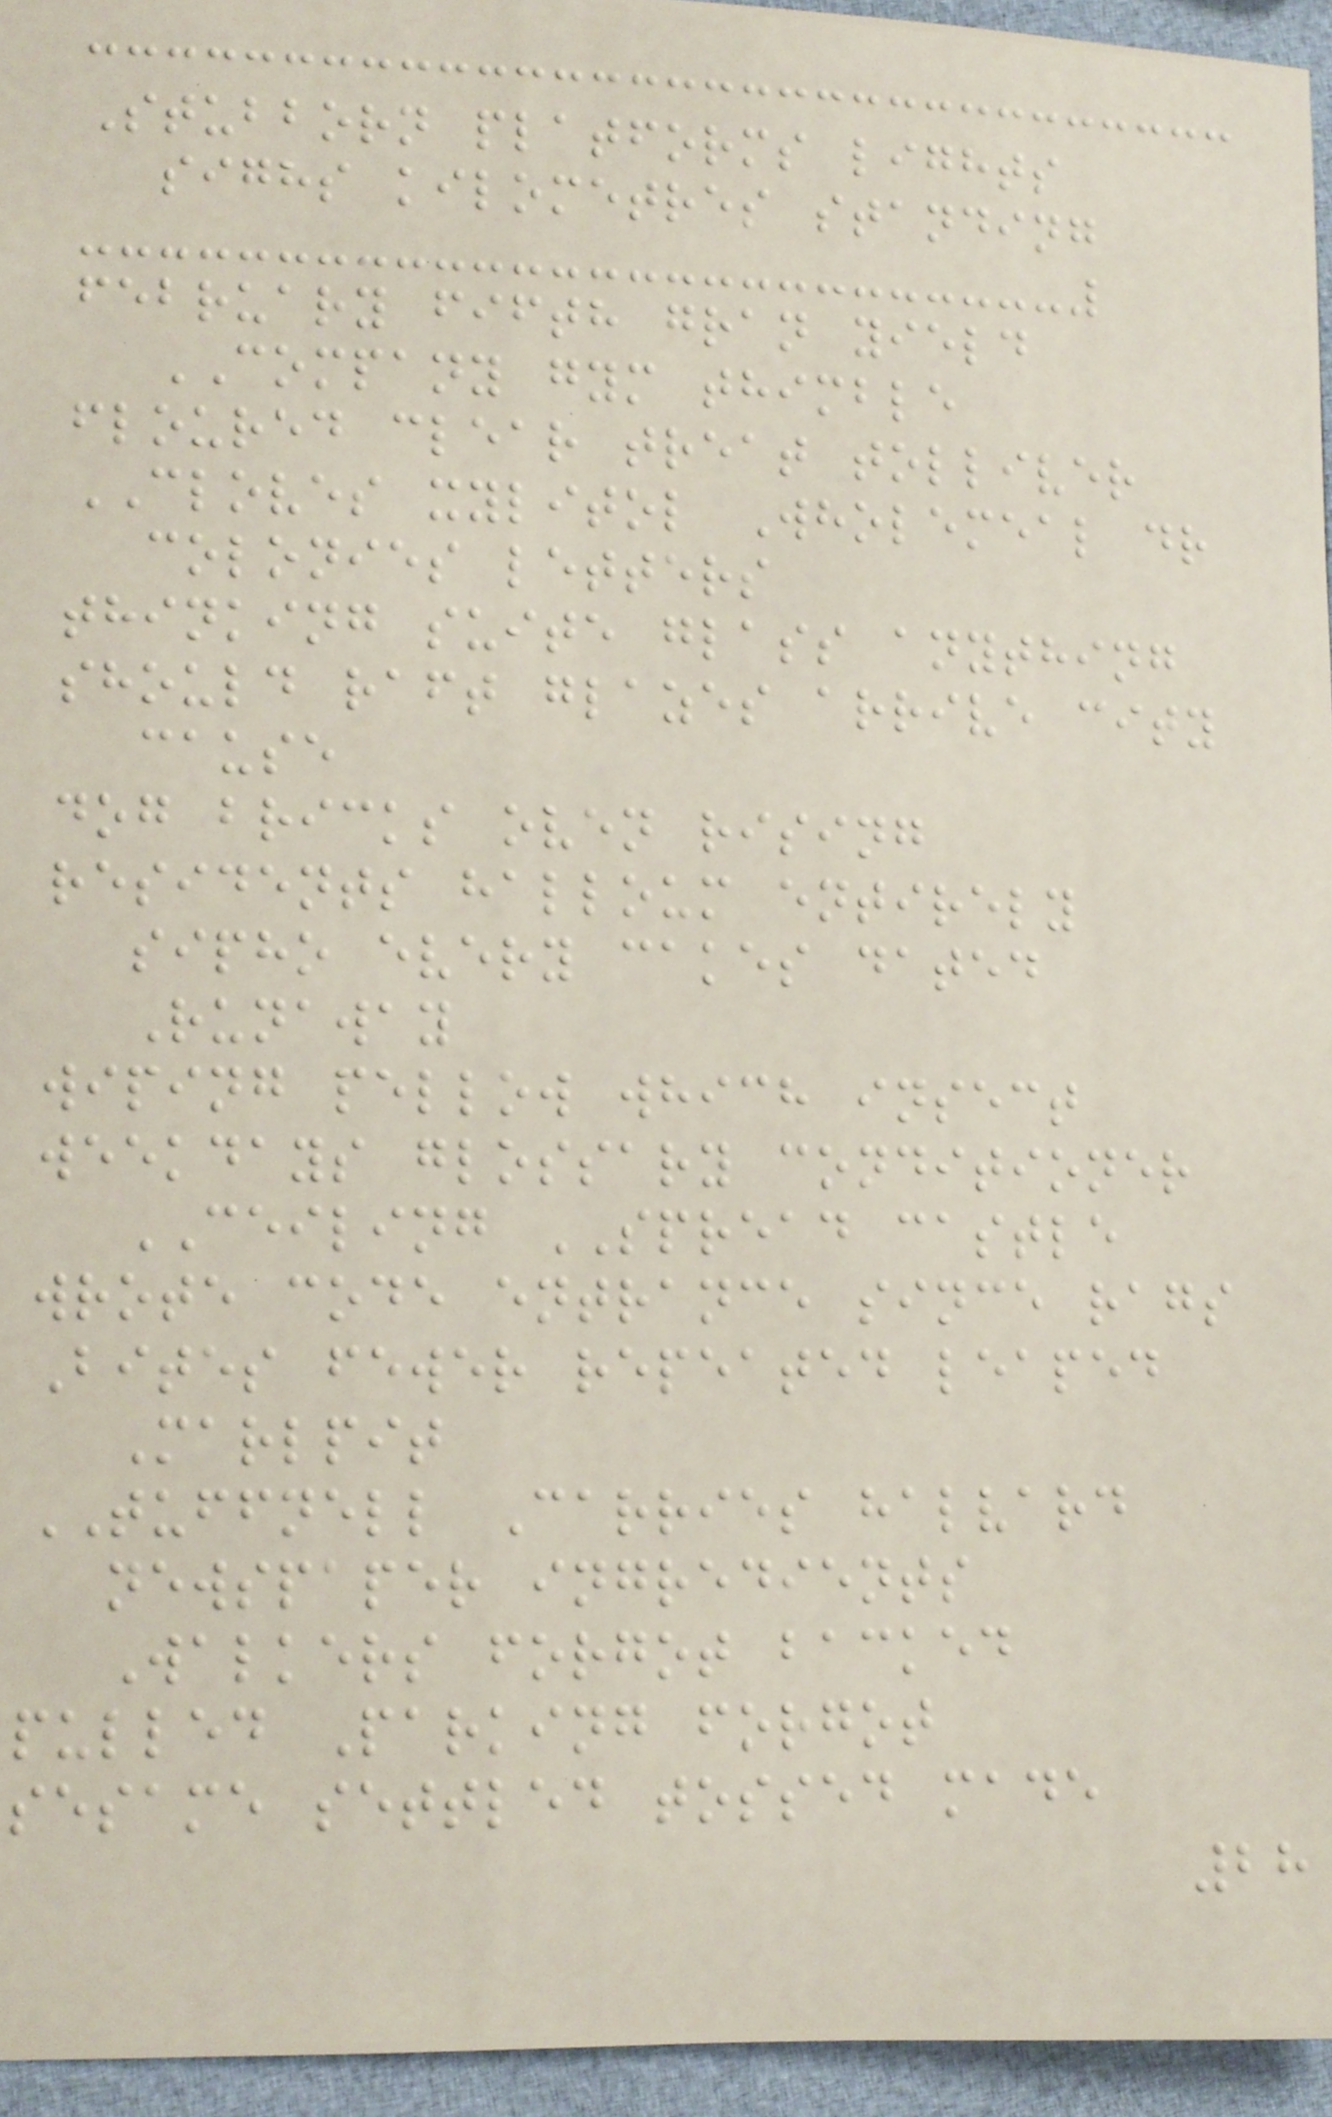Stubborn platforms lights
sighs kilometres standing
february fifth gran yield
COMPANY gym thimble
floured clear treat tolliver
CLOVES xylitol Wholemeal dr
colonies letters
thinking suite glass anything
should raft glazes arrive city
cause
dog bricks oven rising
residents halloum entirely
sipho every cakes dated
Runaway
wiping pellow which insect
weekdays glossary conditioner
CEILING SPREAD castle
wrote code entrance since rags
Bites fewer repeated leaped
Marlpit
TUFFNELL Carries halvard
newspaper ingredients
Walkers forgot backed
pulled Parking forgot
sesame settled tossed made
28
